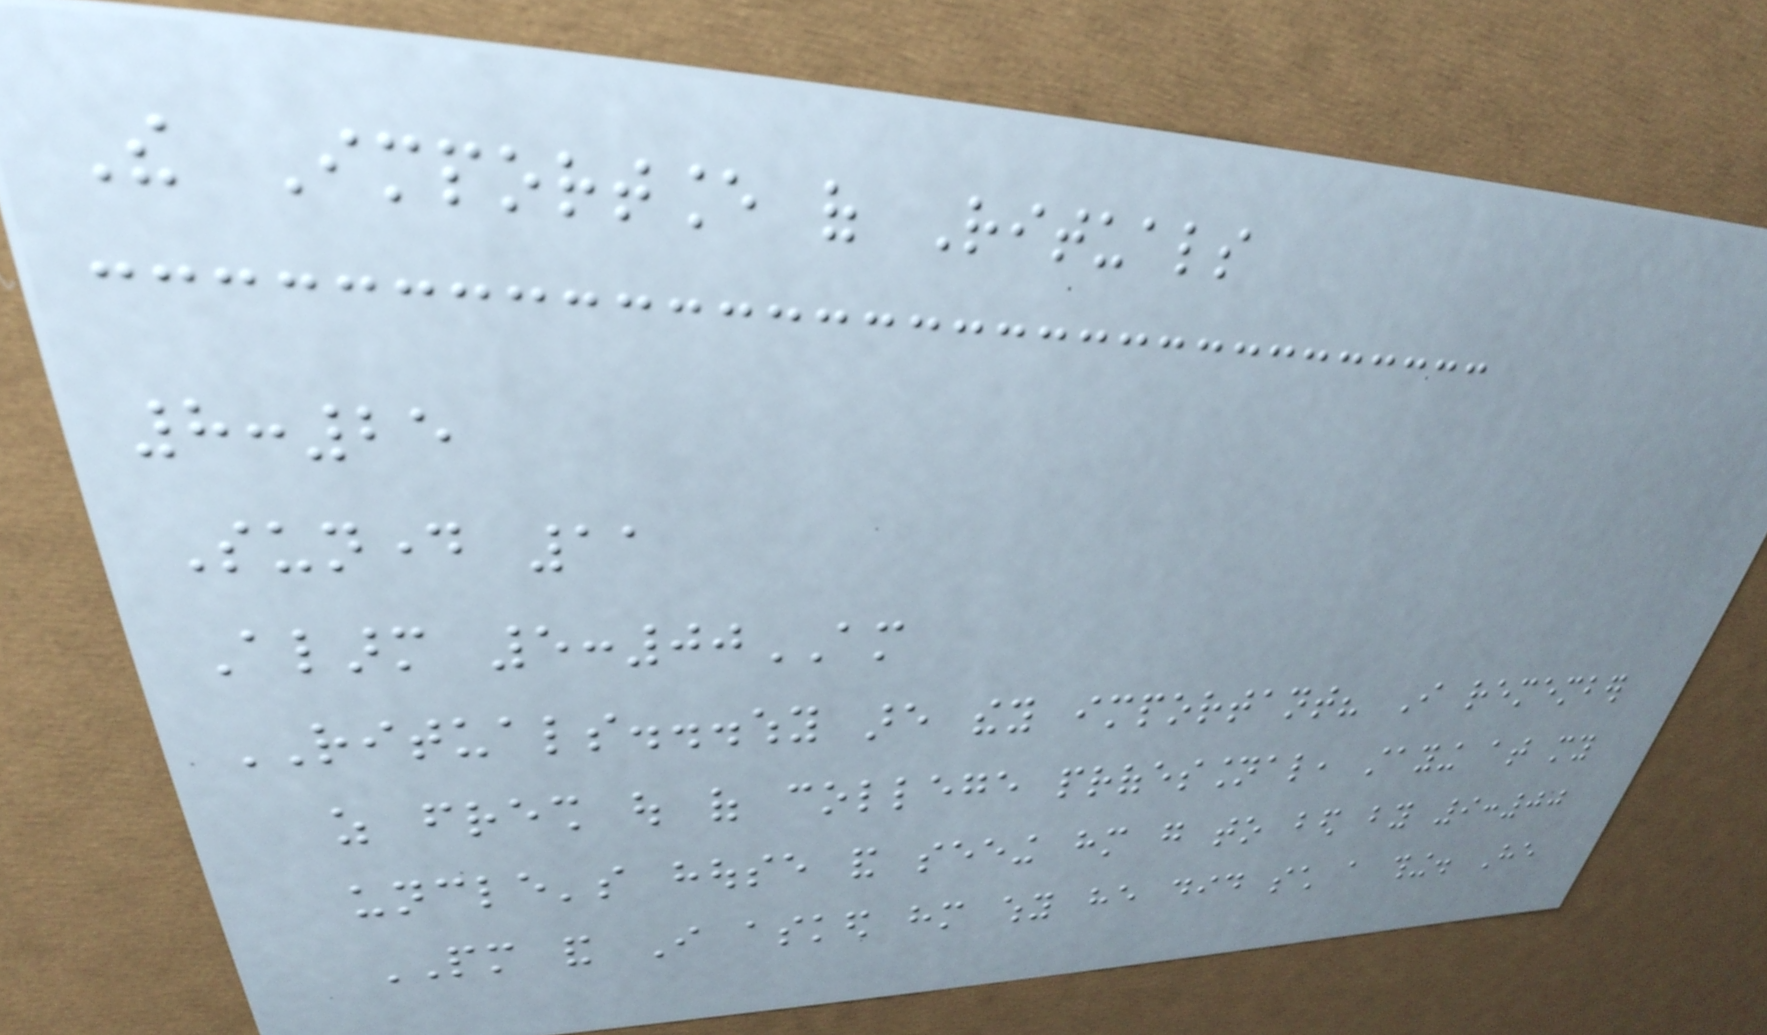The Importance of Rituals
8:25
Sunday 11
Alarm 5:00AM
RITUALS...why are they important? I remember
as fresh out of college professional, staying at my
uncle's house and seeing him go to bed by 9:00
PM and I asked him why he did such a thing. He
